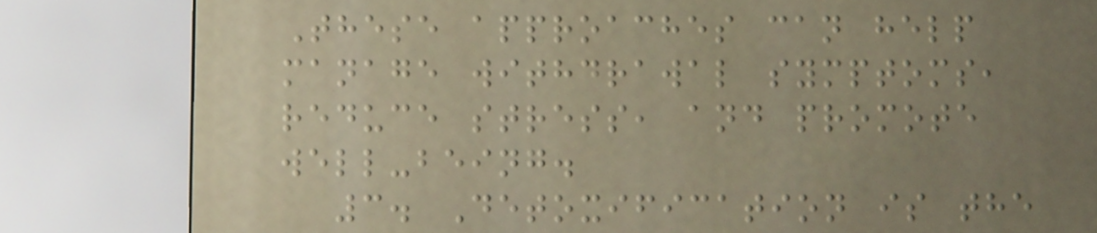These approaches can help
manage withdrawal symptoms,
reduce stress, and promote
well-being.
3. Detoxification is the
